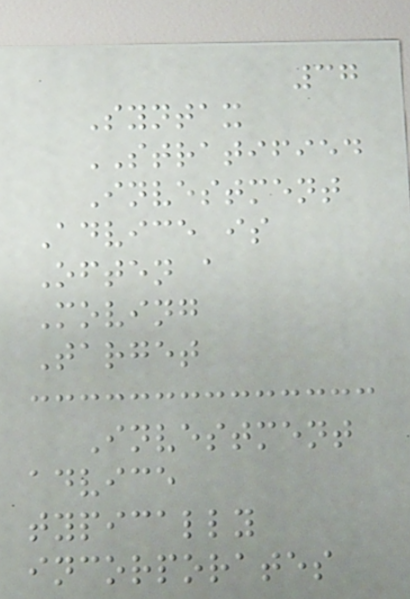37
Syntax
STRATIFIED
Investment
Advice is
Often a
Moving
Target
Investment
advice
typically
incorporates
